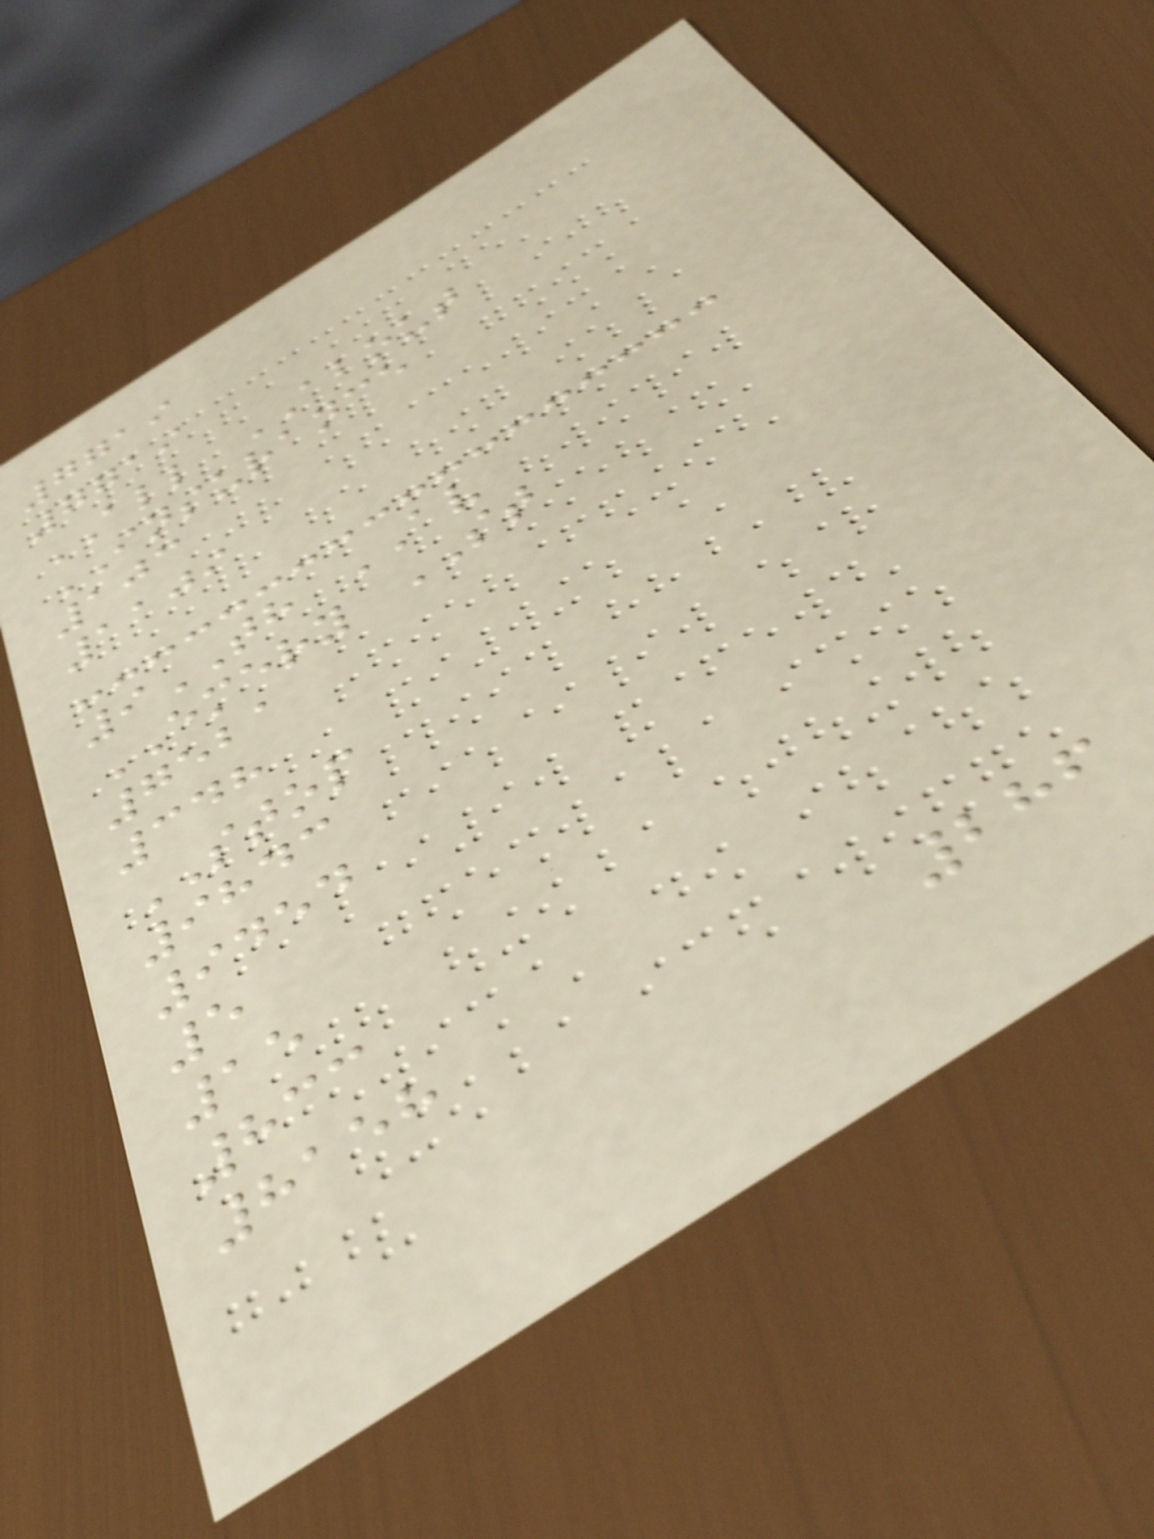7719
7719
ALL ABOUT
INSURANCE
103
1109
9TH AV
EMERY ST
7521
348
STOP
9843
9454
5
15
833
8158
286
